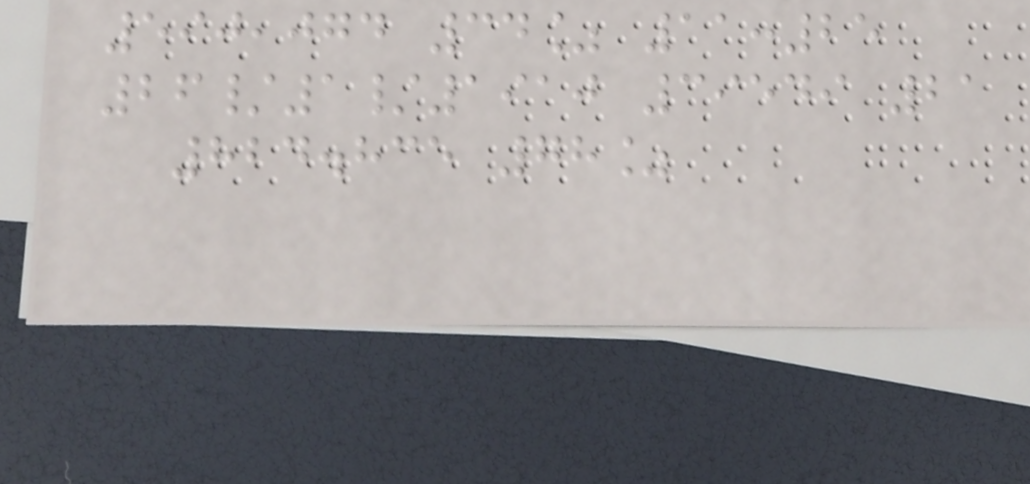590,074 34% 11:25
26/1/1910 39549 21
824.835 78%
